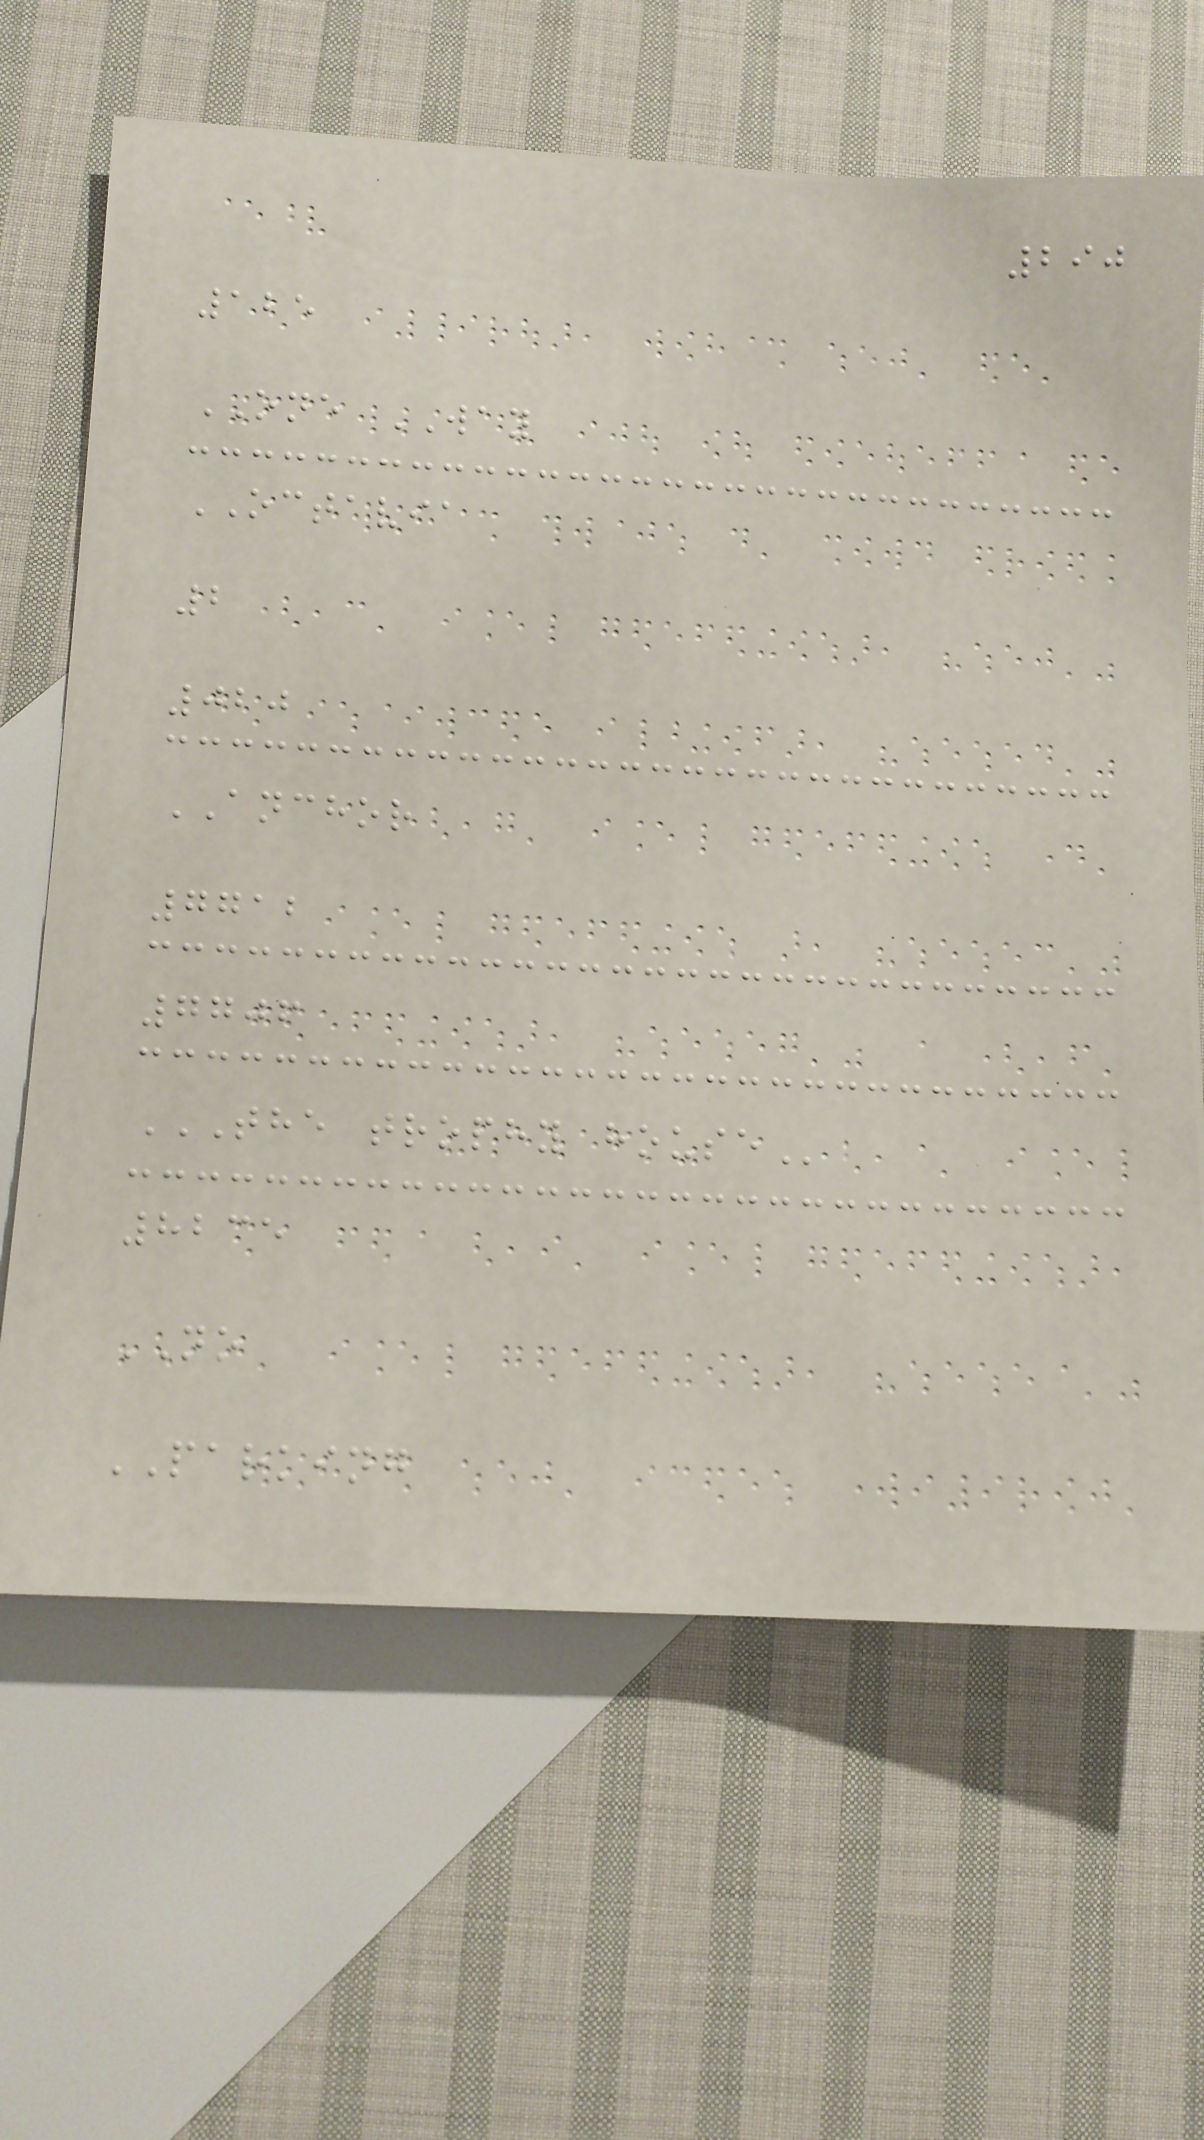290
125
ONE WAY
OCTAVIA
2
020
ANCHOR
7712
7706
THE TROPHY HOUSE
8235
NO
PARKING
